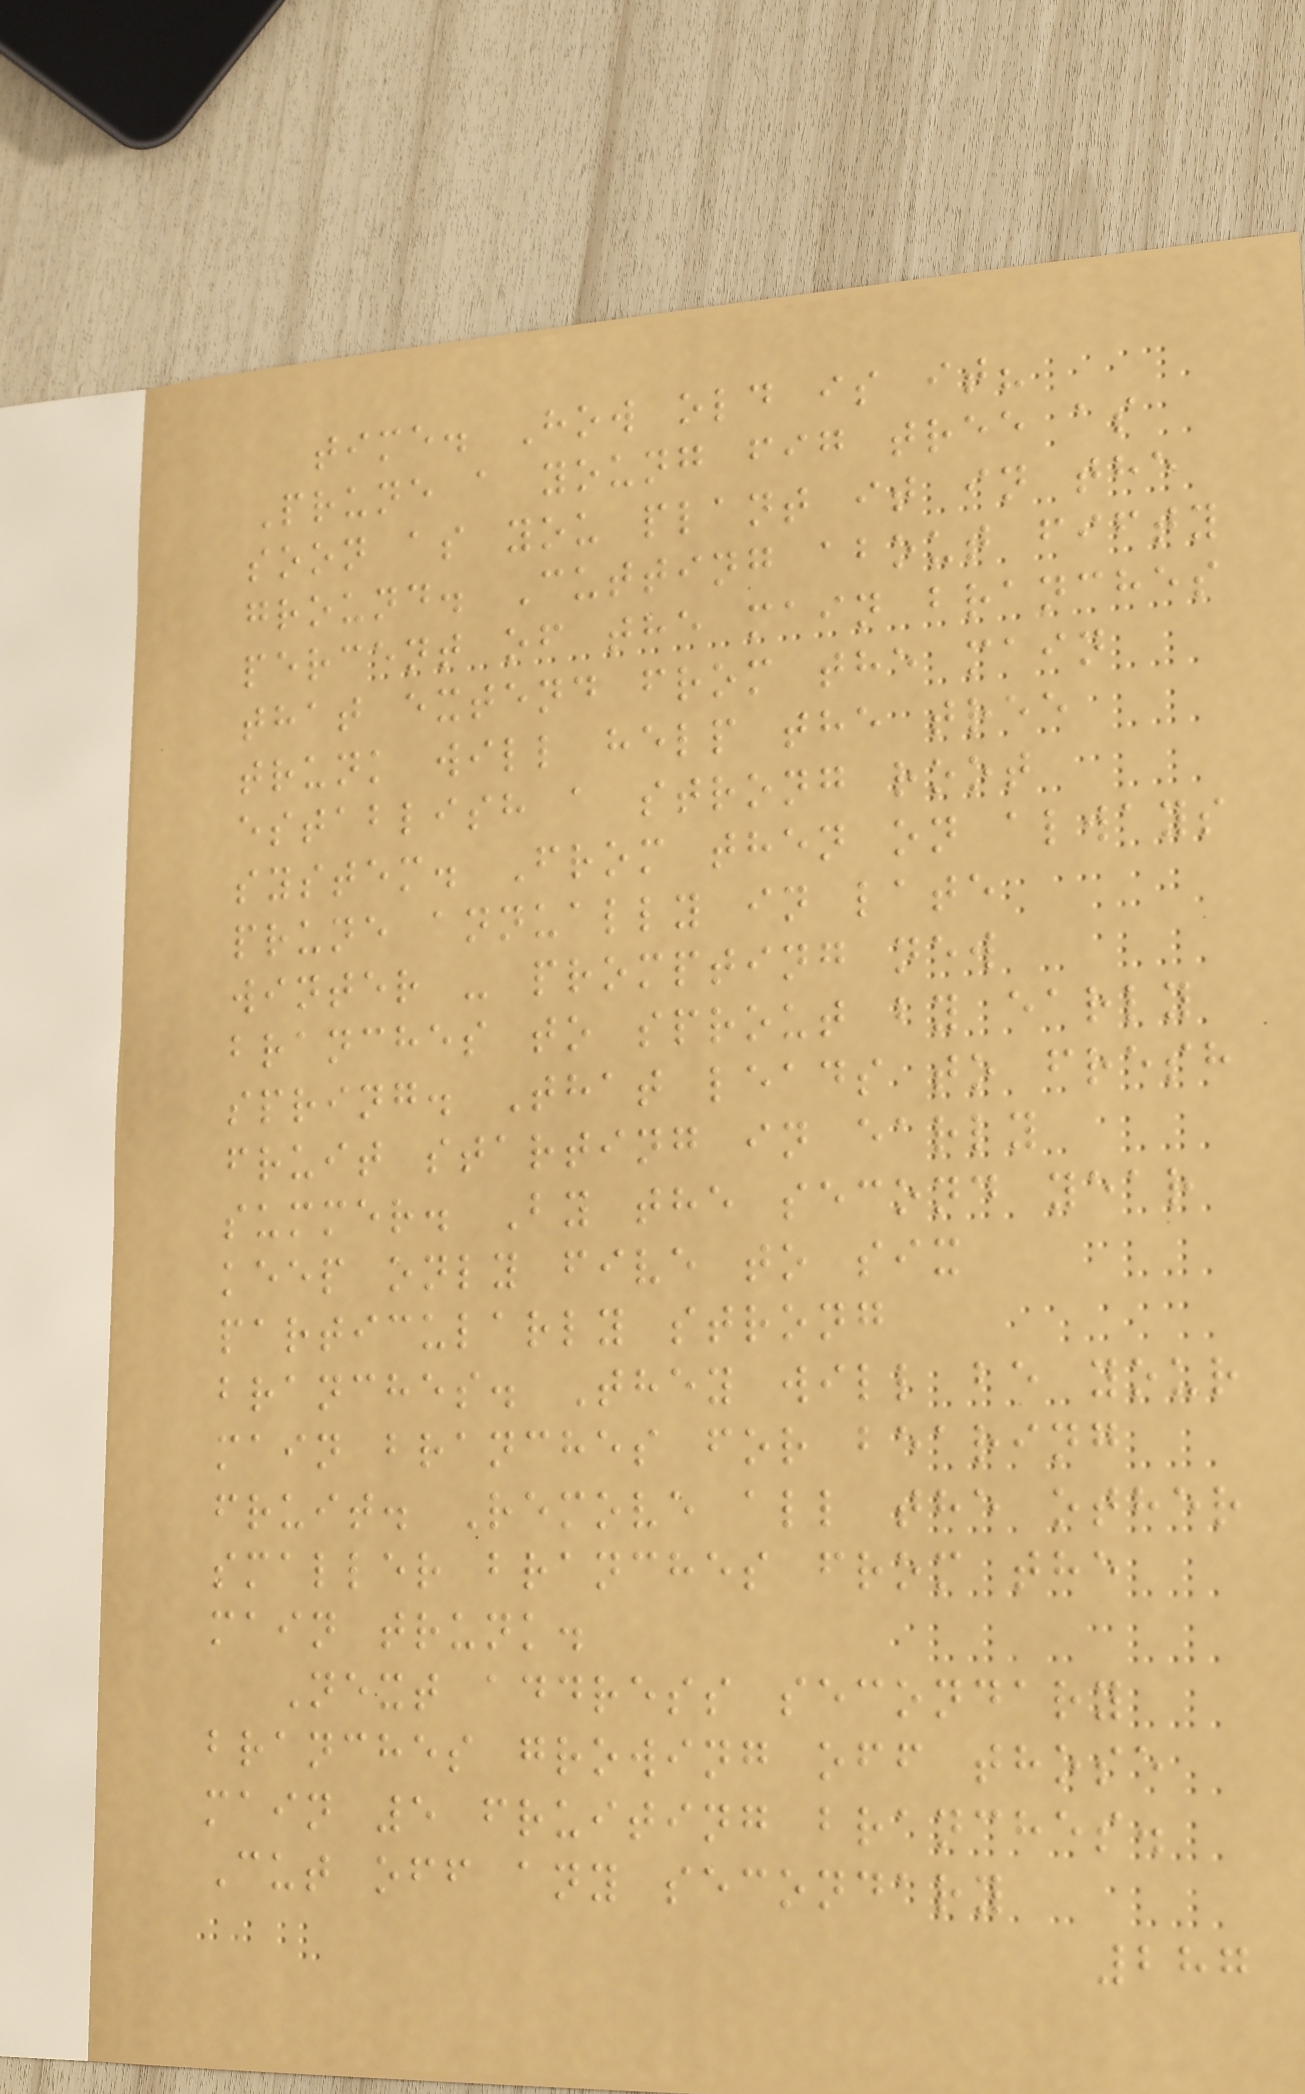time. How old is it?
Prune a young fig tree as
soon as you plant it in the
ground. Cutting about fifty
percent of the main branches
that extend from the main
trunk will help the tree
establish a strong root
system. From then on always
prune annually in late
winter - prompting new
branches to sprout by early
spring. That leads to fresh
fruit starting in early
summer. By the second year
keep only five to six
particularly strong
branches. They will be your
main branches for bearing
fruit. Remove all the other
smaller branches from the
main trunk.
Next address secondary
branches growing off those
main 5 fruiting branches.
Cut off any secondary
287
